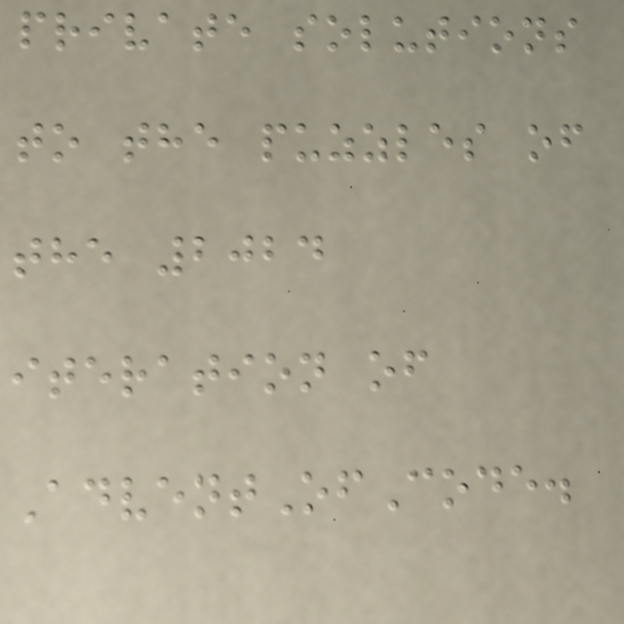private solutions
to the puzzles of
the 2024
iteration of
AdventOfCode.
